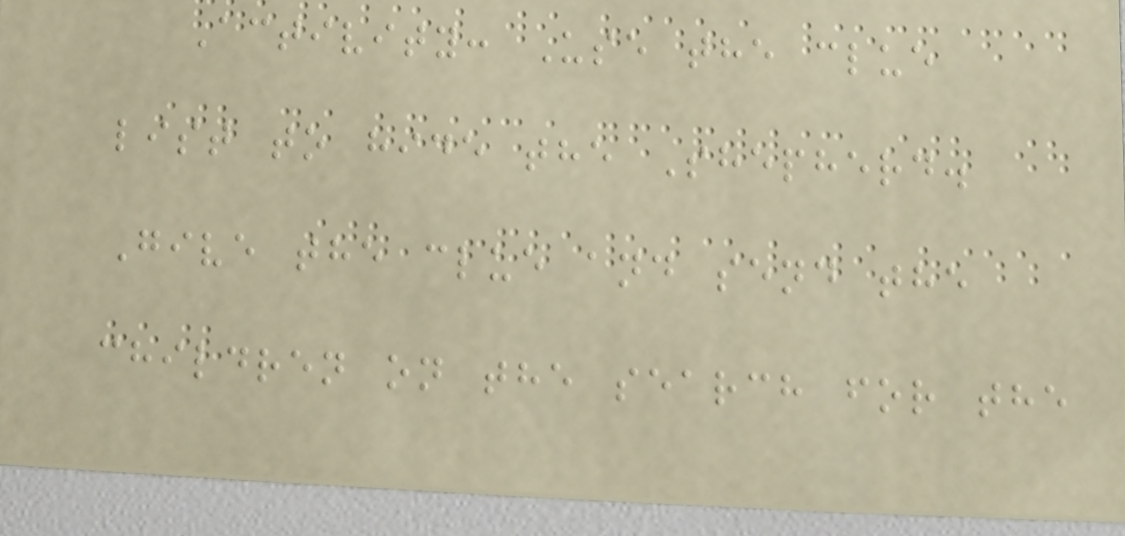Activity: Use the clue
list to hide the Shepherd.
Give the clue and send the
children on the search for the
